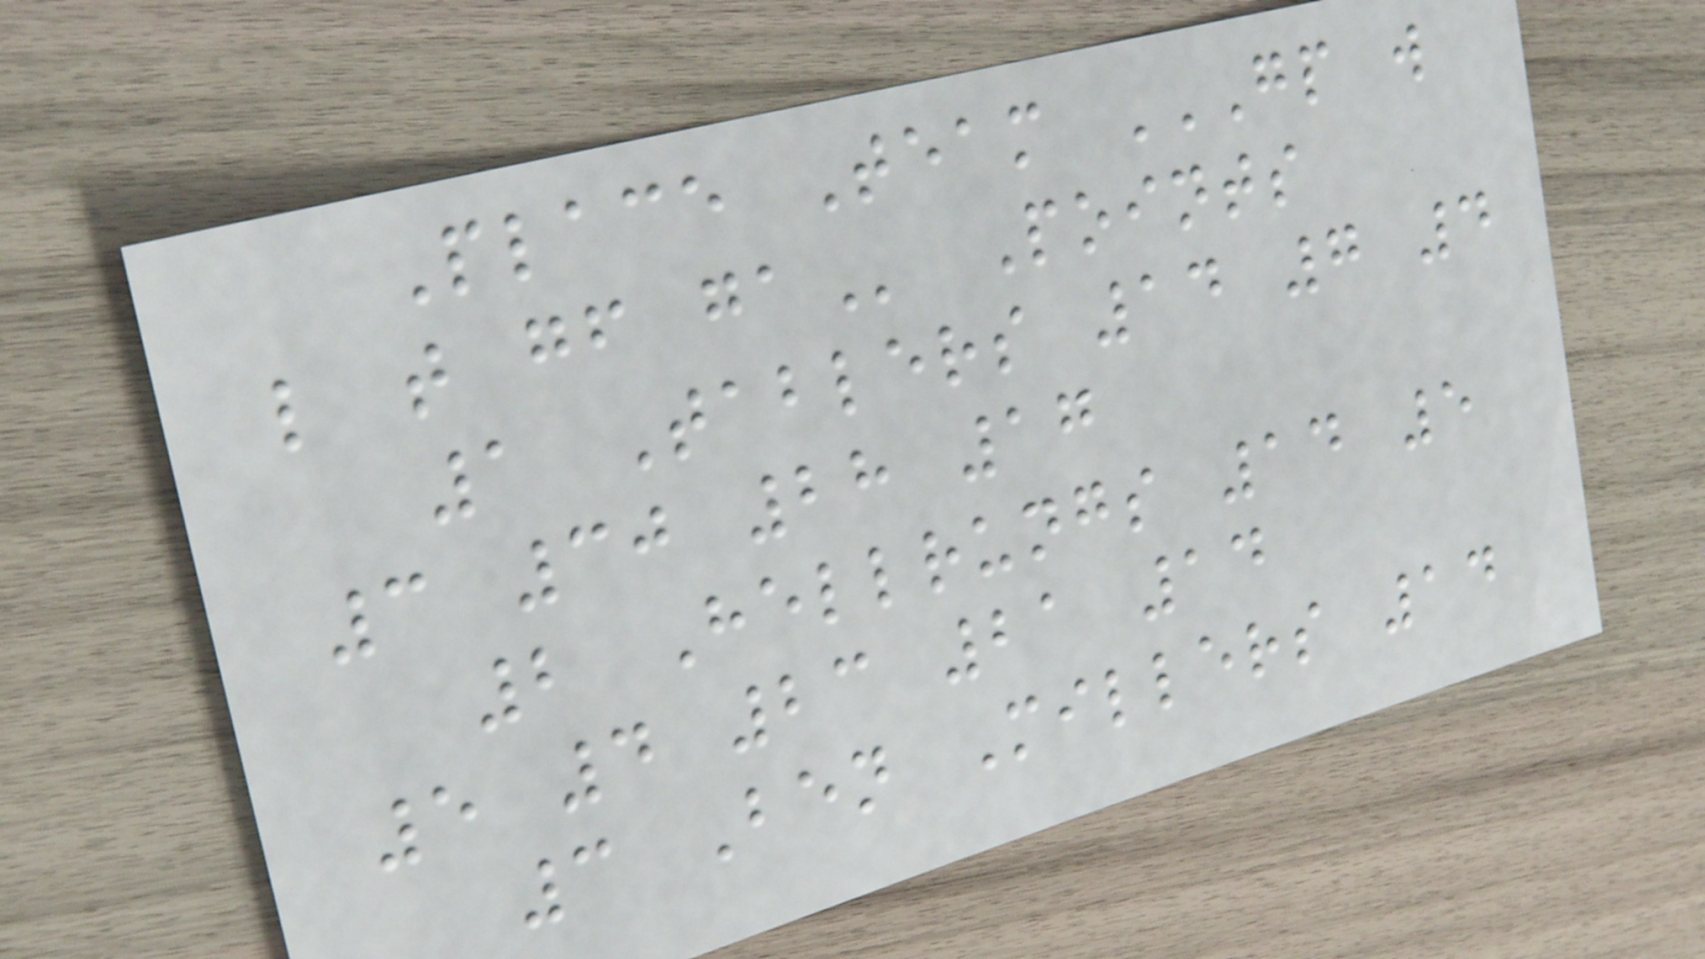Place Team GP W
L T GF GA Points
1 Tablers 14 7 4
3 30 28 17
2 Hellrungs 14 5
5 4 23 21 14
3 Ben Millers 14
